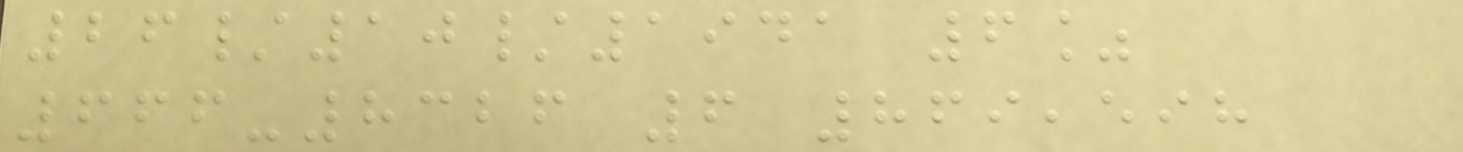26/10/1941 6%
666-8326 6 869,598
